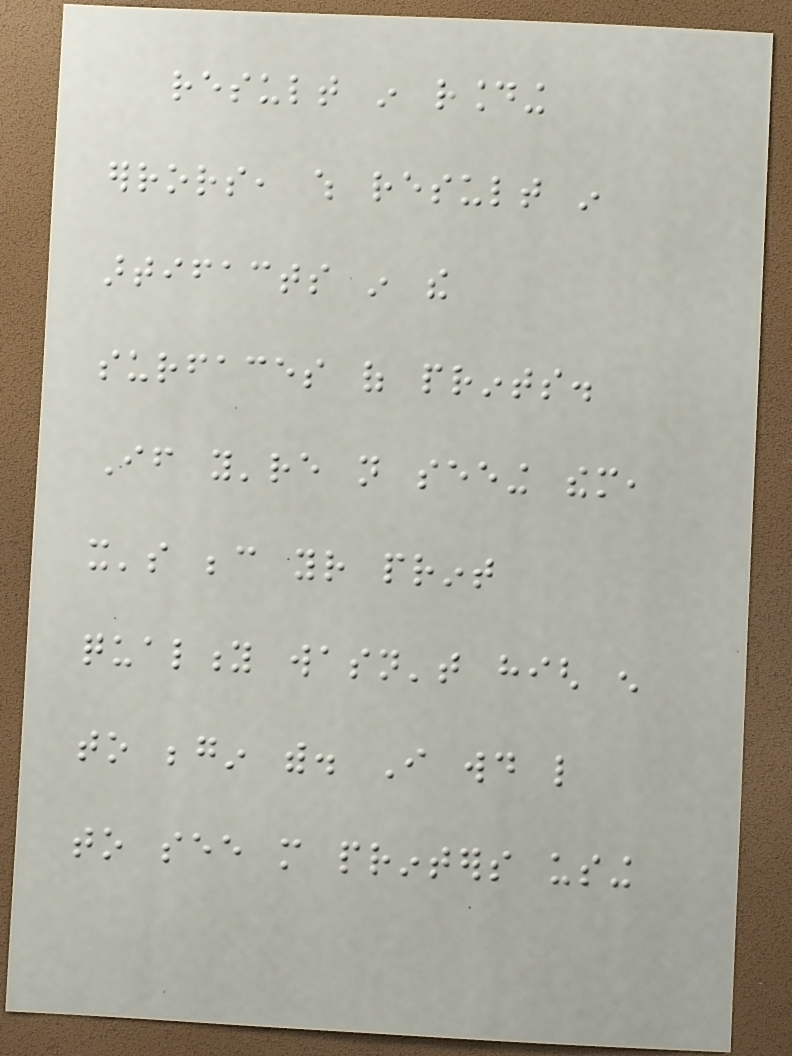result in rounding
errors, which result in
artifacts in the
surfaces of prints.
If you're not seeing them,
it's because your print
quality wasn't high enough
to begin with. I would like
to see more printers using
